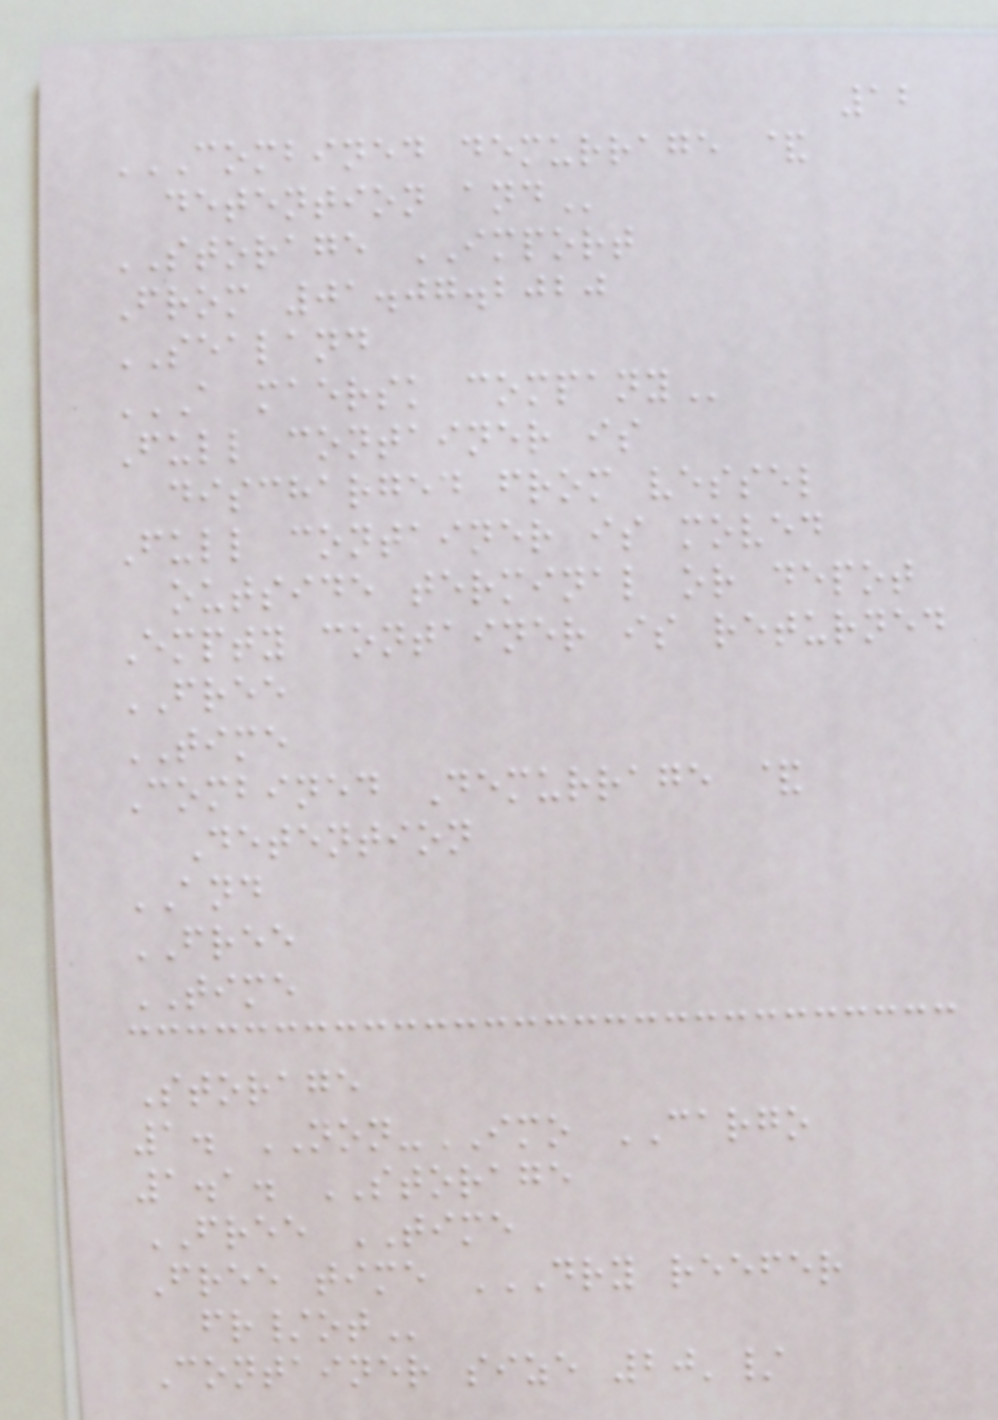12
COMBINED DEMURRAGE &
DETENTION AND
STORAGE IMPORT
From 01.07.2020
SEALAND
A MAERSK COMPANY
Full container is
discharged from vessel
Full container is moved
outside terminal or depot
Empty container is returned
FREE
TIME
Combined Demurrage &
Detention
AND
FREE
TIME
Storage
1. NON-IMO CARGO
1.1. STORAGE
FREE TIME
Free time DRY REEFER
FR/OT
Container size 20'/
